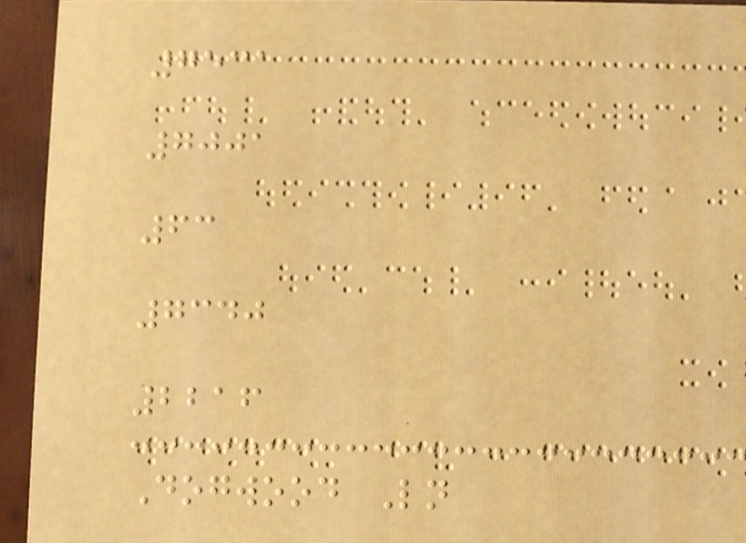7531
7001
63
7340
2216
Dogwood Ln
